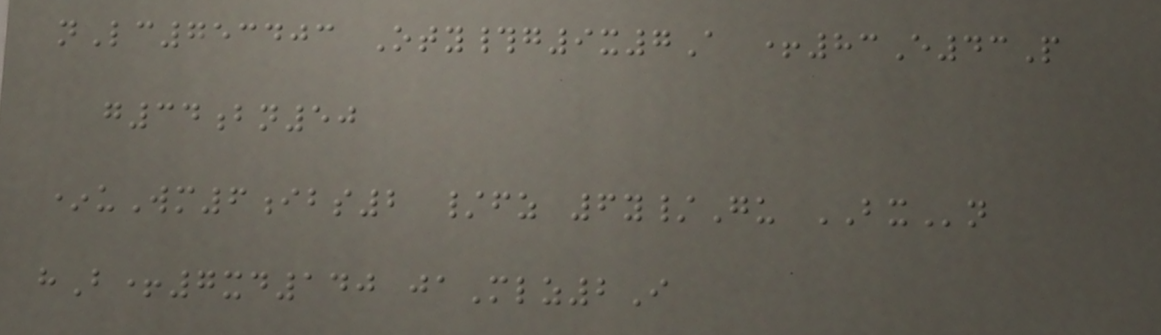nLc753403 Oty#g9x7A +83E43P
g34bn50
*uWm6ibs2 /fz 6y/Gu BXn
hB+7xd140 jaMlz2I
